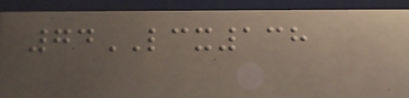74LCX138
